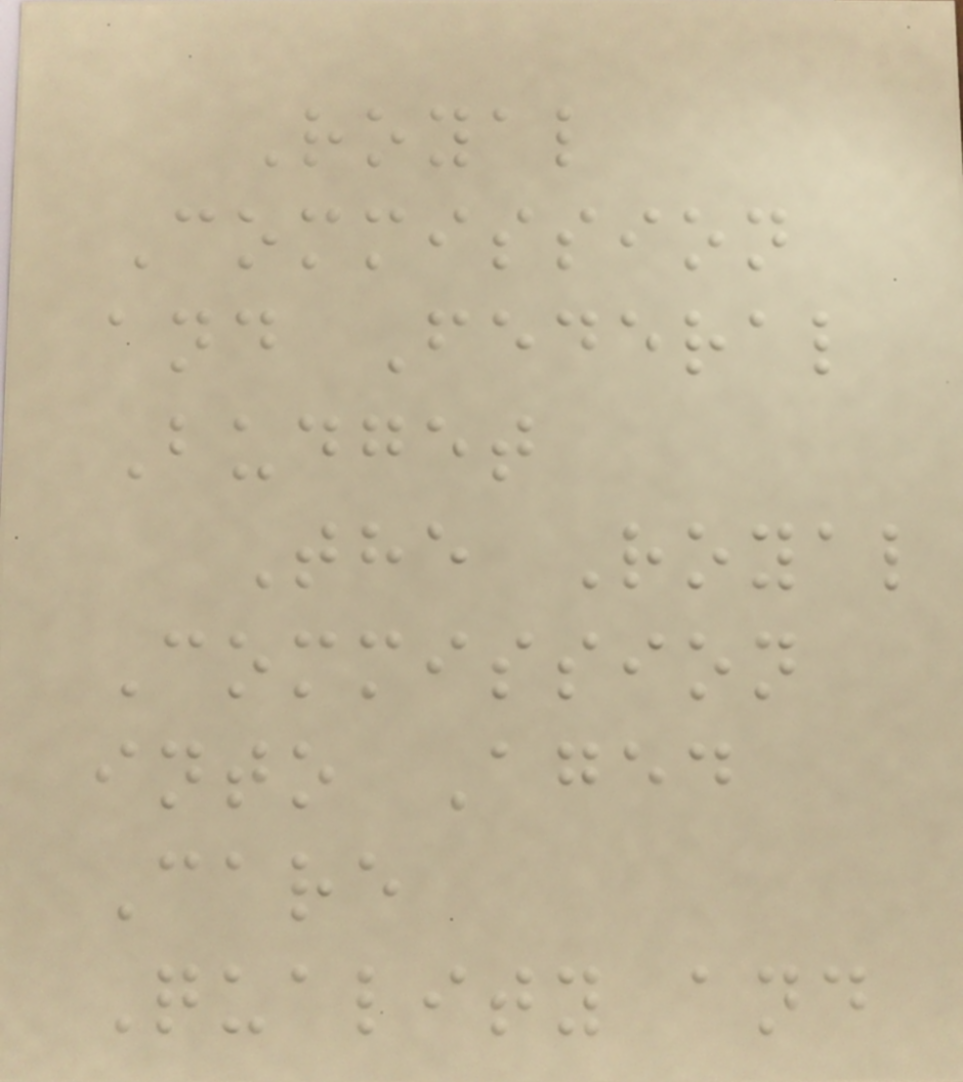Royal
Commission
and Federal
Budget
The Royal
Commission
into Aged
Care
Quality and
